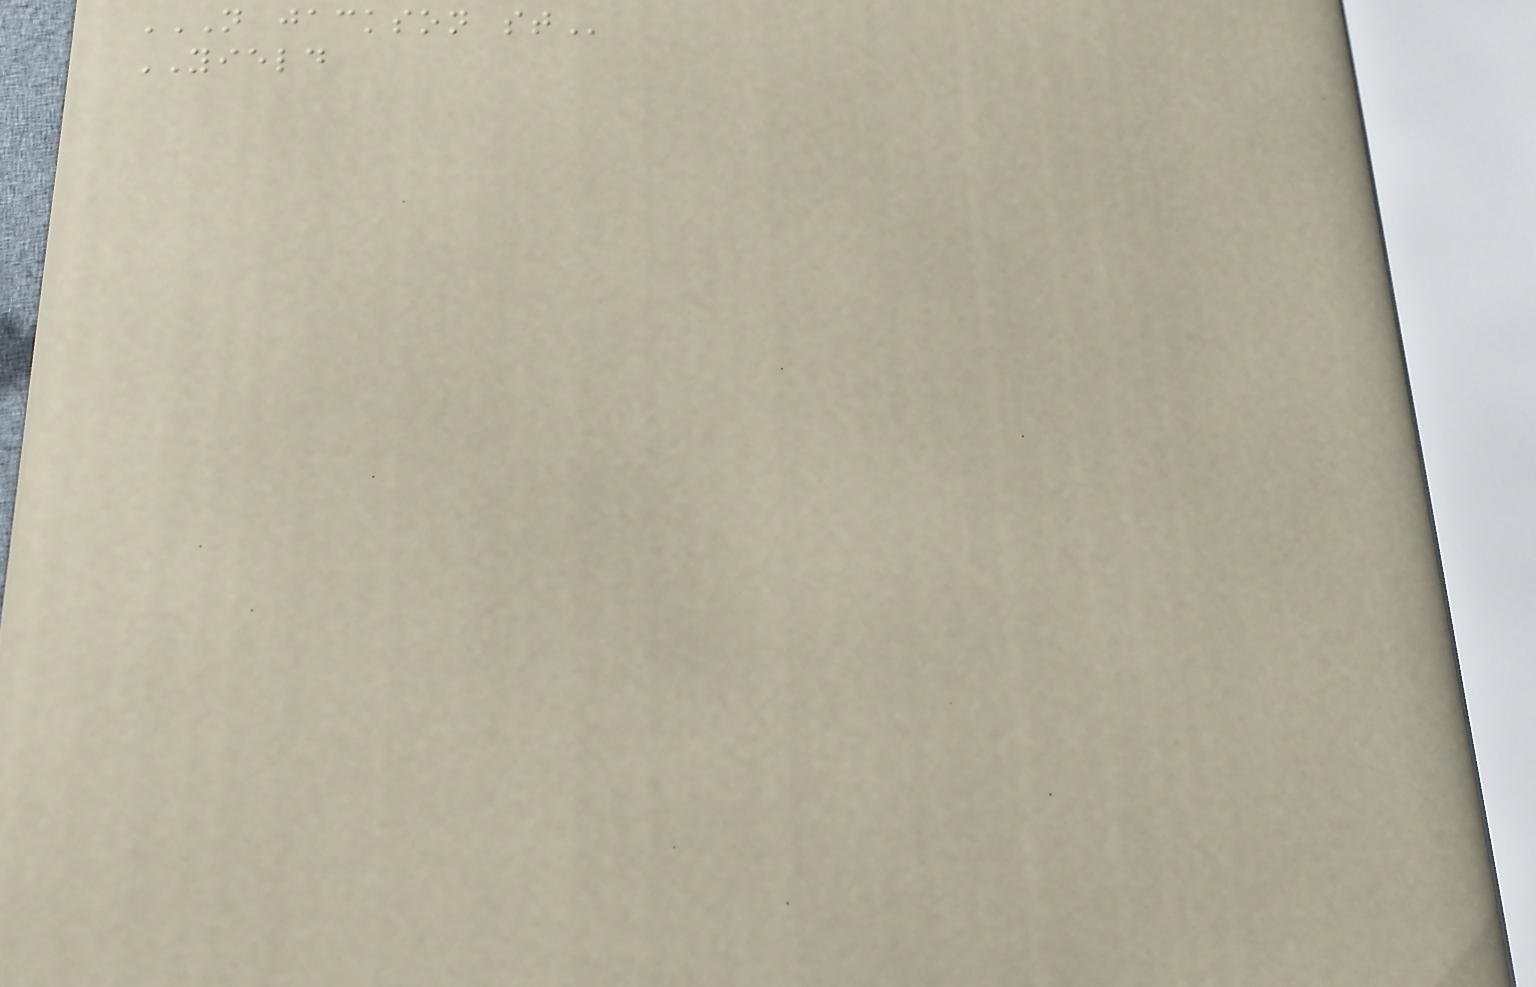N JACKSON ST
YIELD
